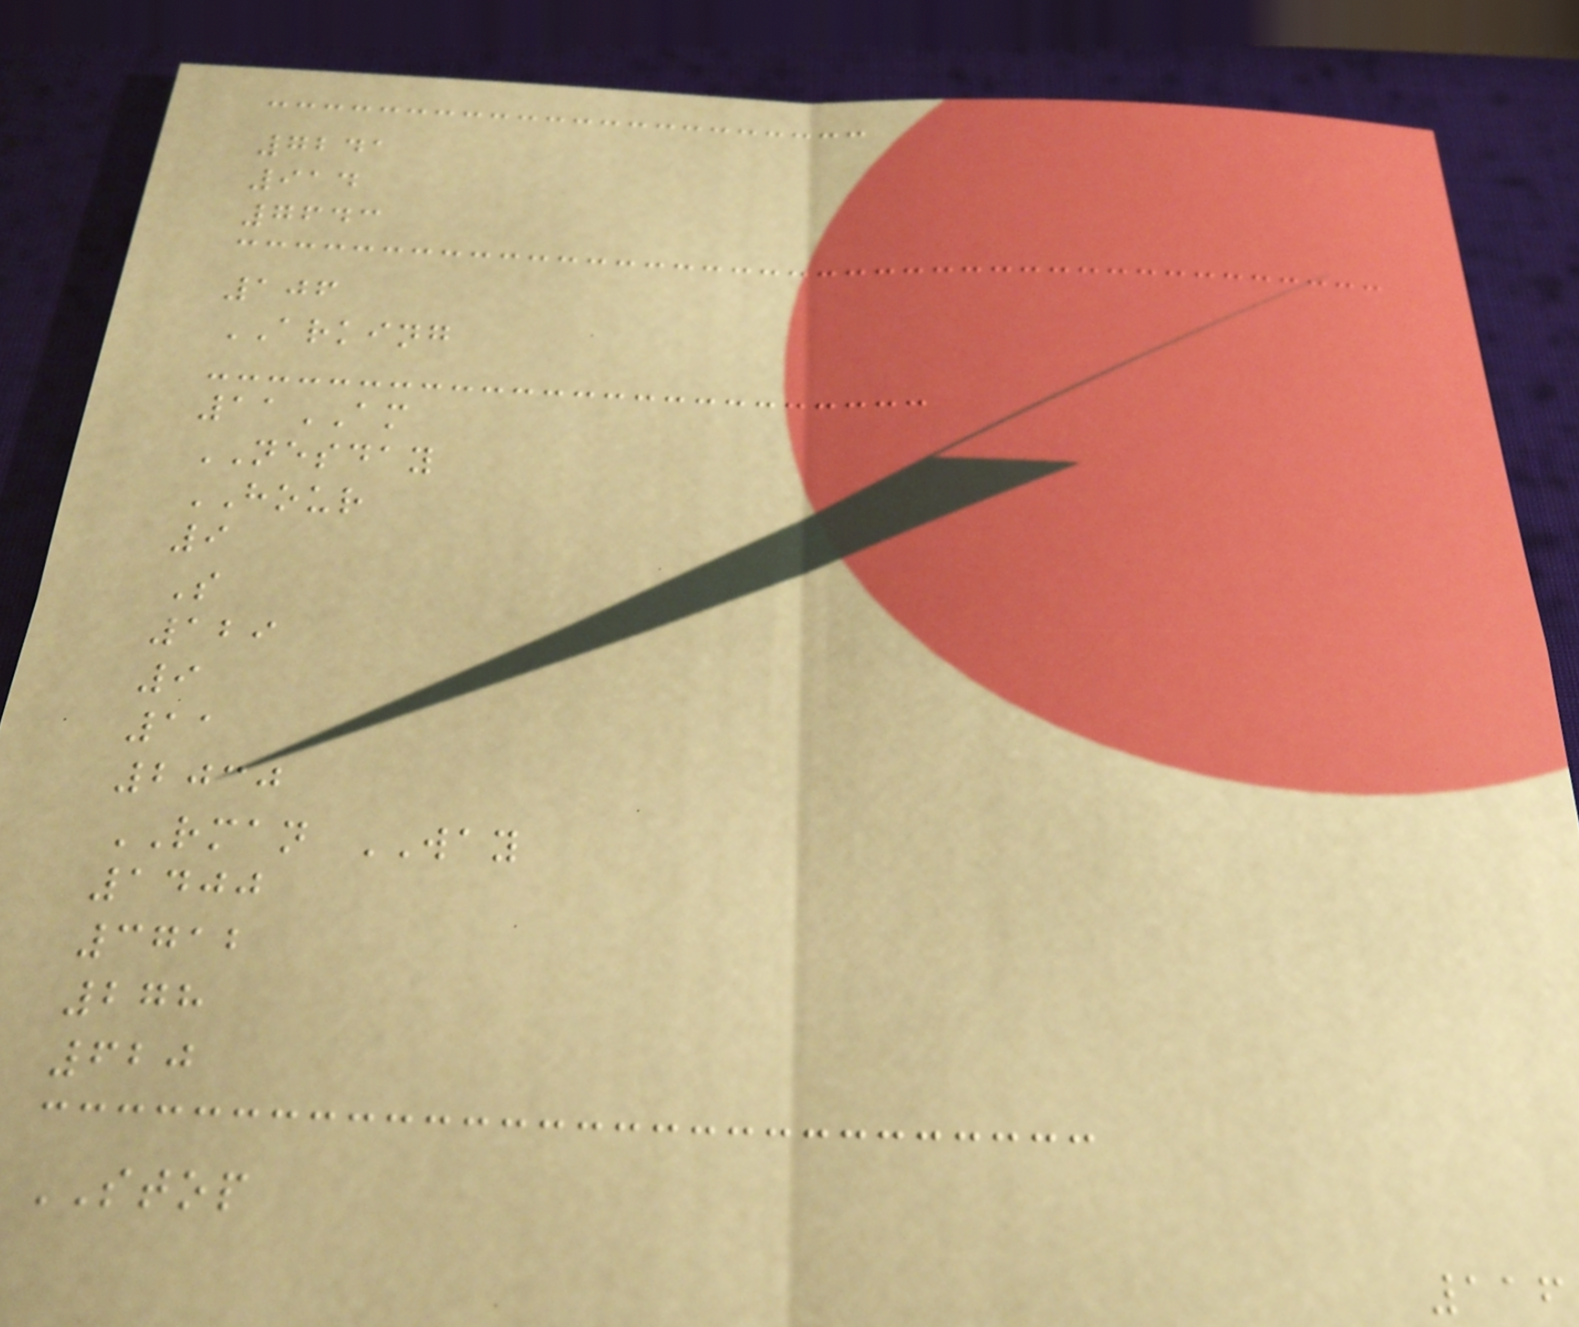7241
914
7643
106
ARKING
11AM
NESDAY
HOUR
9
S
129
9
11
2030
RMAN WAY
1400
3712
278
620
STOP
116
